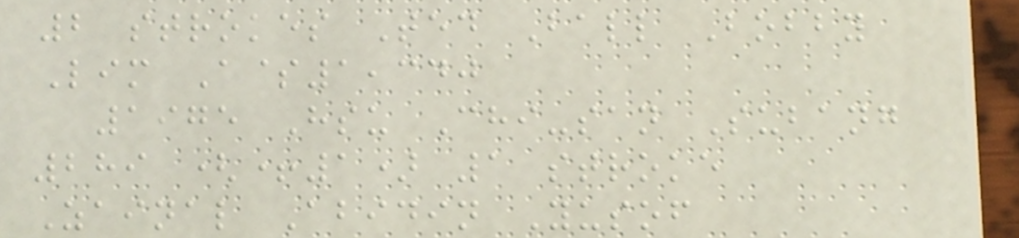2 strokes Ted Ball Bobby
Lim A$1,340
1975 Hsu Chi-san Subang
289 (+1) 1 stroke
Zainal Abidin Yusof
